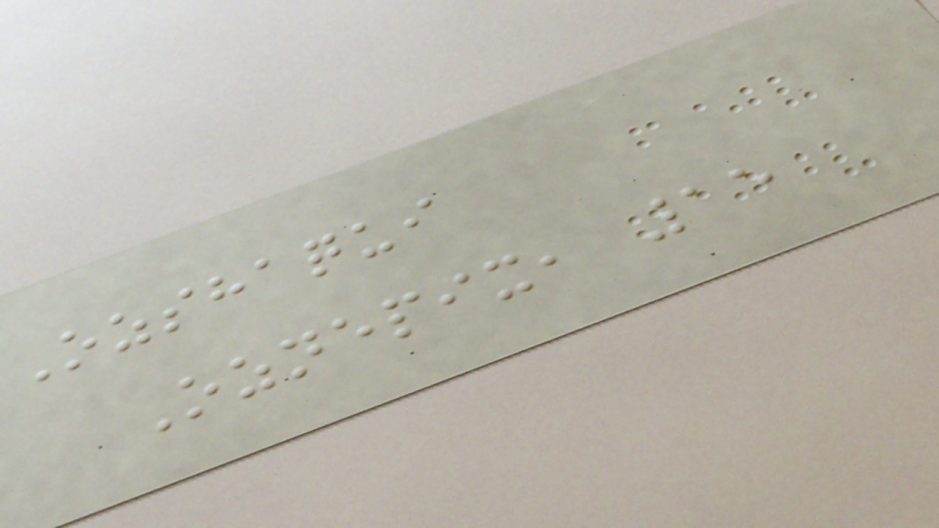Ozshaqui
Oznepix, 15
